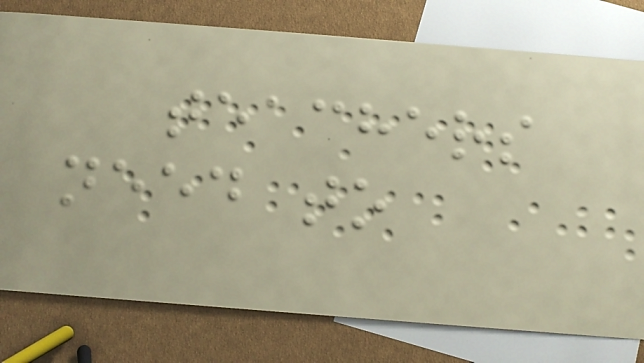teachers
need to
